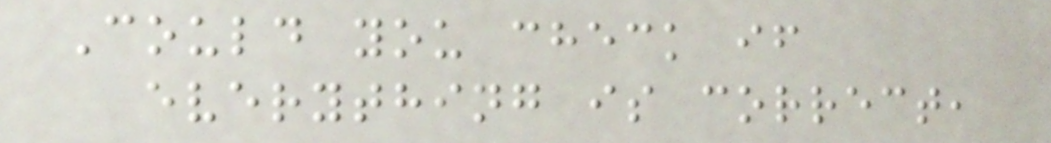Could you check if
everything is correct,
